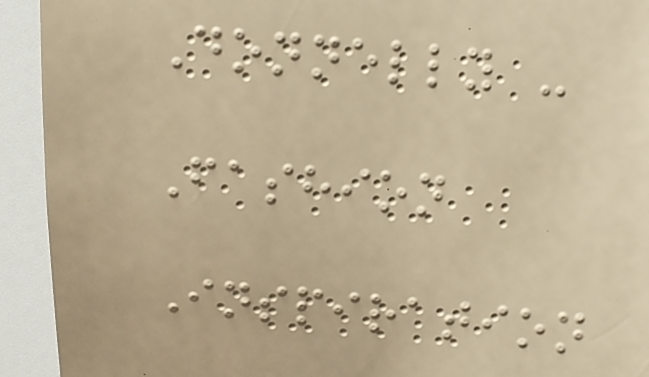Donnelly -
Fashion
Inspiration
